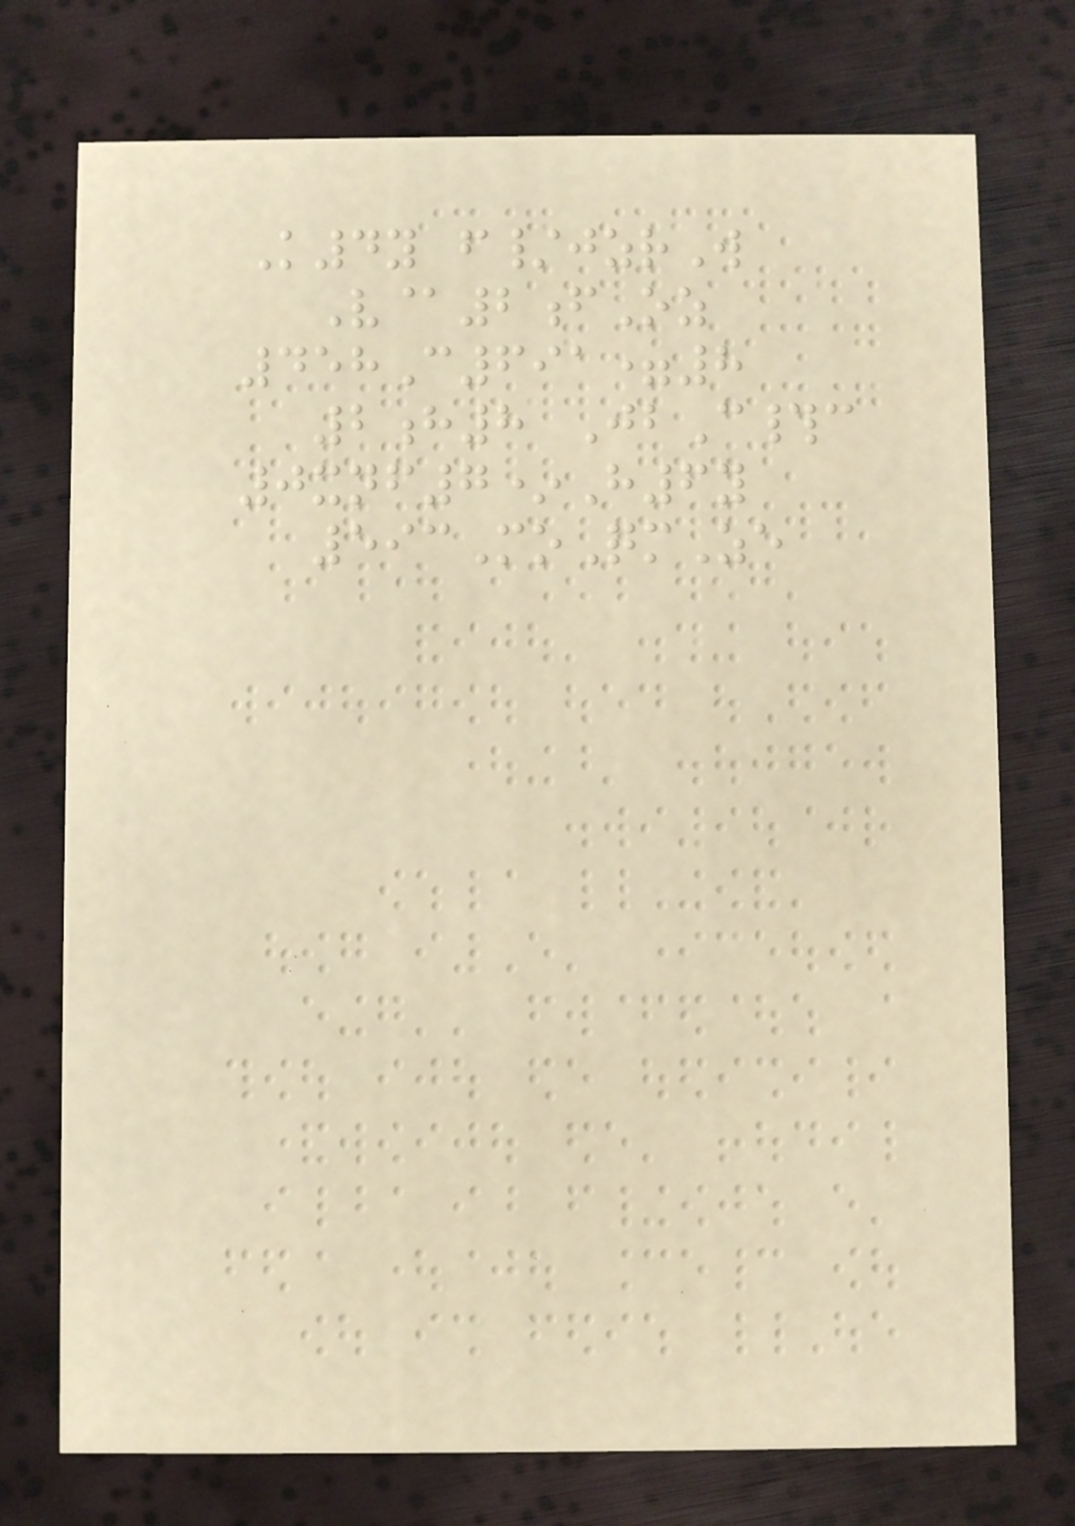K4y f/jzrW
V@2fOz
458C691=8
2h8 JbC#c
0xnf7*H6y
593MoQmZe
